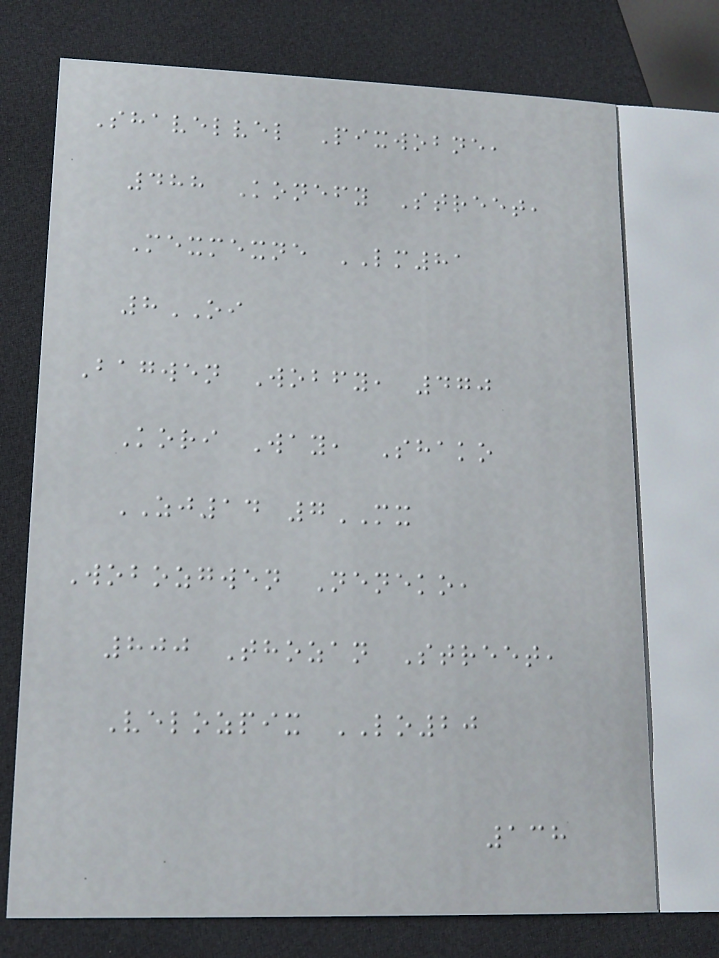Shavelvel Pixwobne,
488 Konefy Street,
Mexmexne LM81
8OI
Bagwen Wobfy, 470
Kori Way, Shako
ZJ14 7MX
Wobozgwen Neneko,
800 Thozan Street,
Velozpix LO20
138
